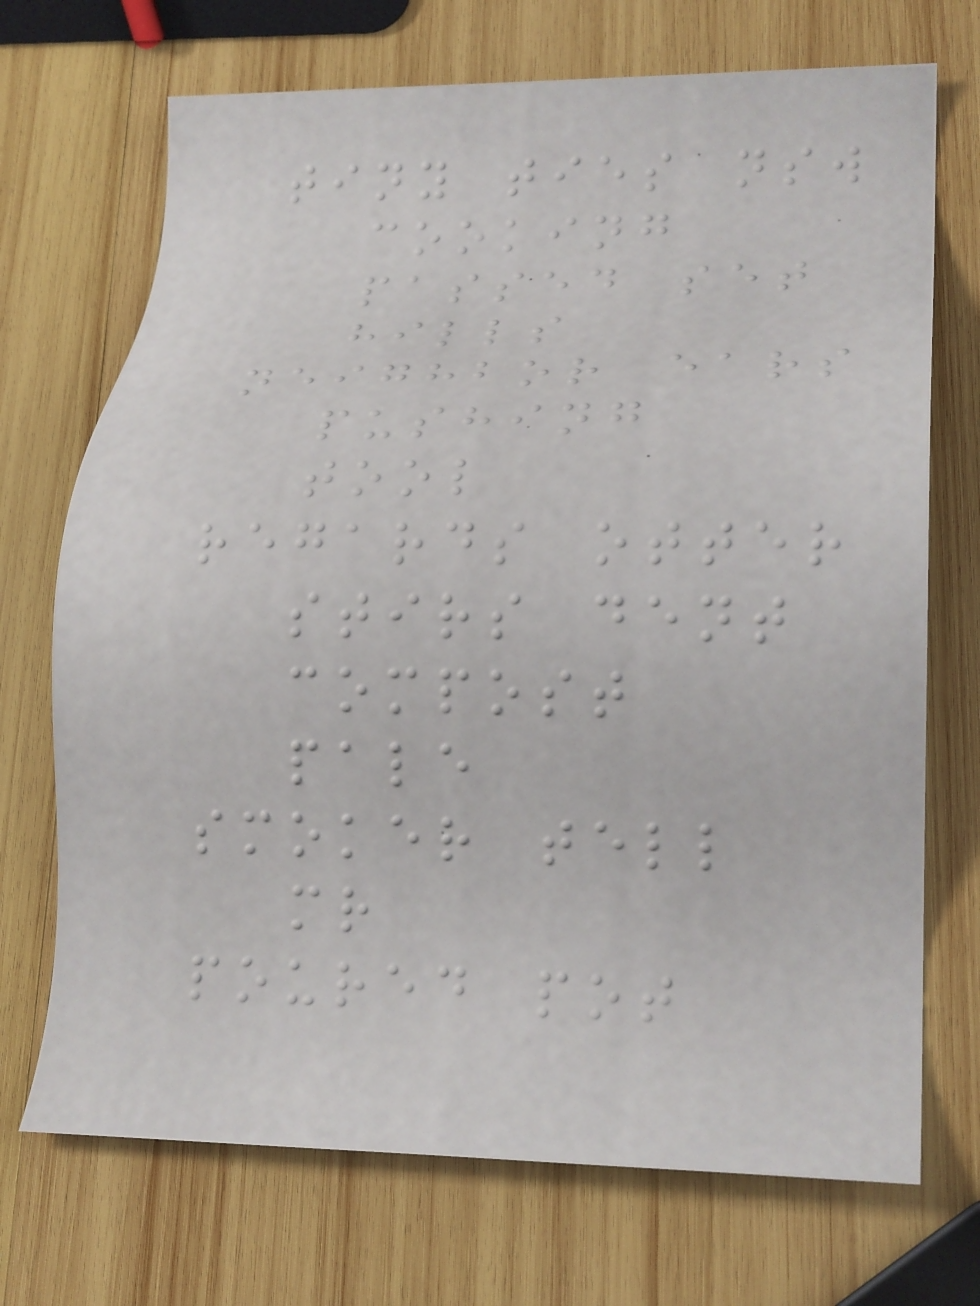tiny ties nsw
cooking
passed set
hills
neighbor ears
pushing
tool
regards otter
stirs dent
compost
pale
smoker tell
mr
poured pot
